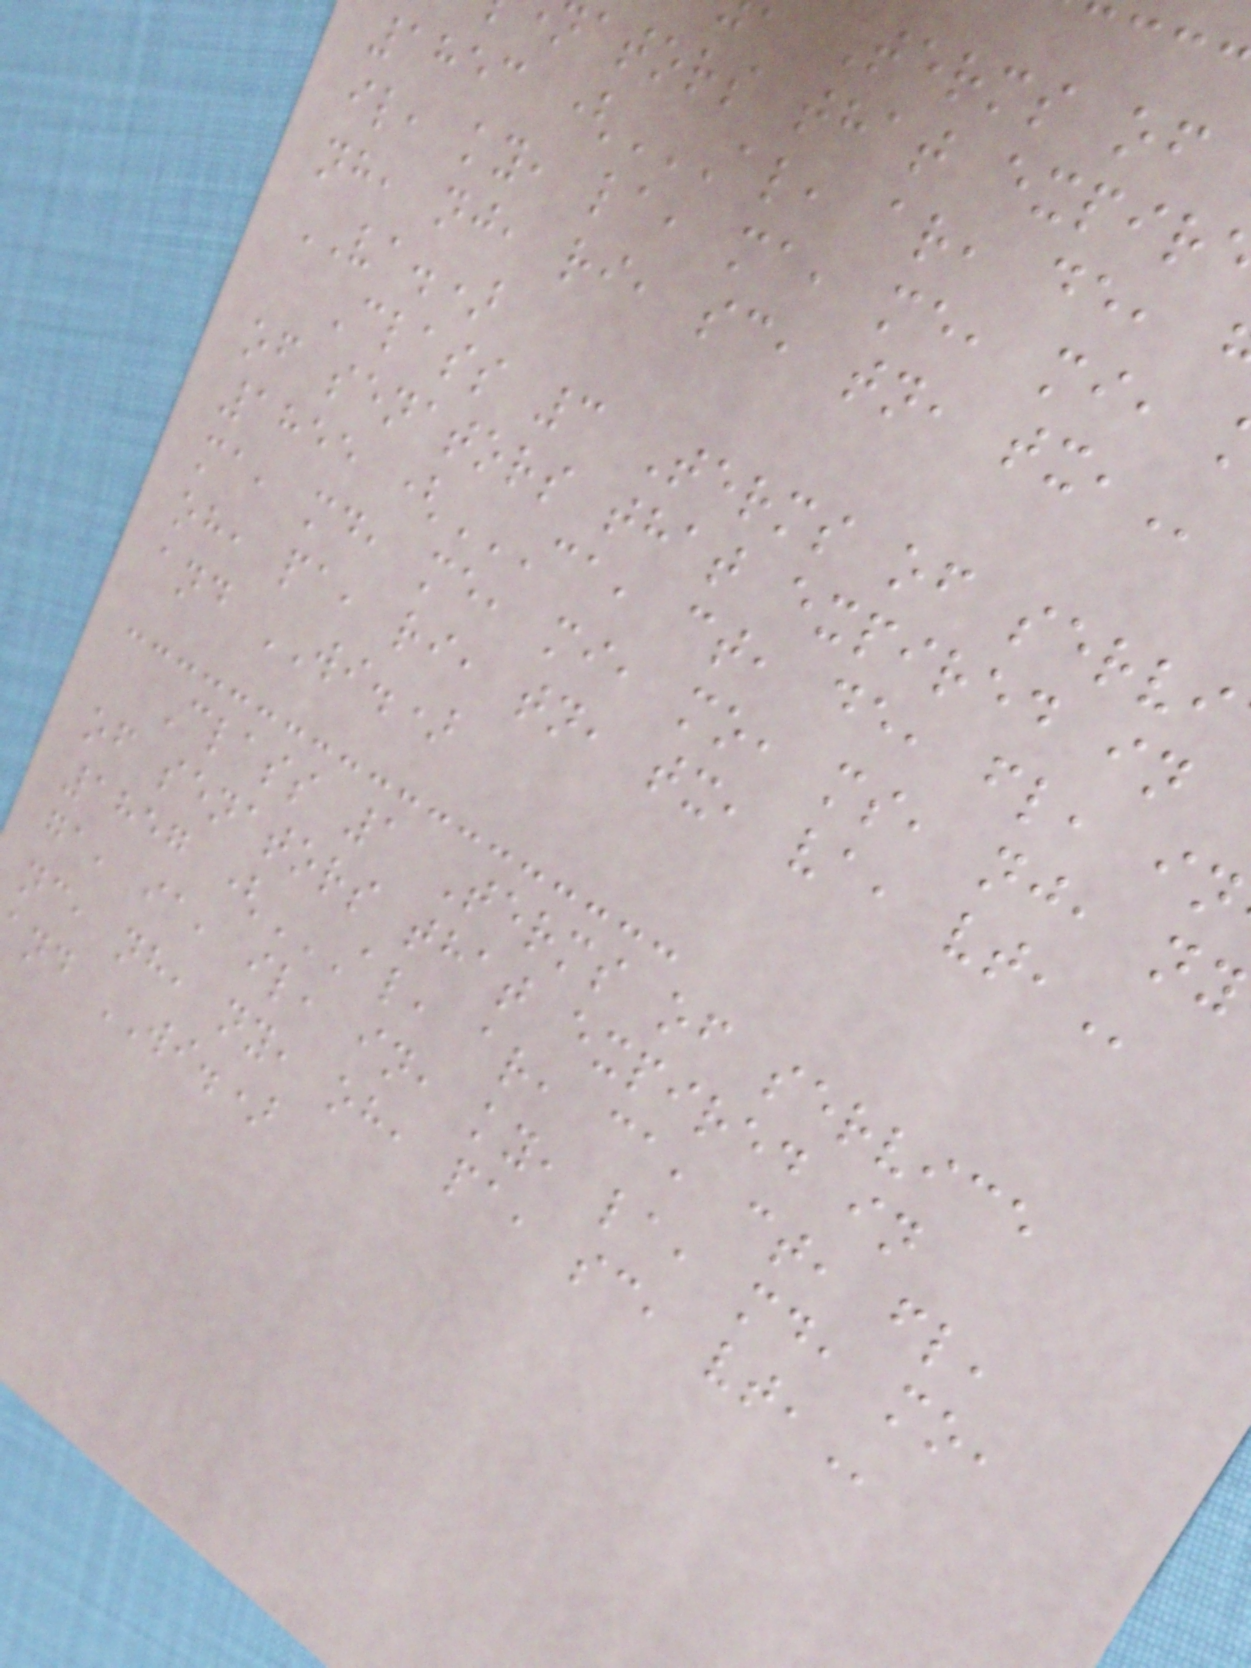Terms of
nators that expir
il, ky, la, ma, me, mi,
nh, nj, ri, sc, tn,
VA.)
Class 3 Terms of servi
of senators that expired in
ma, md, me, mi, mo, ms, nj,
oh, pa, ri, tn, tx, va,
and WI.)
Class 1 Terms of service
of senators that expired in
1857 (AL, AR, CA, CT, FL,
ga, ia, il, in, ky, la, md, mo,
nc, nh, ny, oh, pa, sc,
nd WI.)
